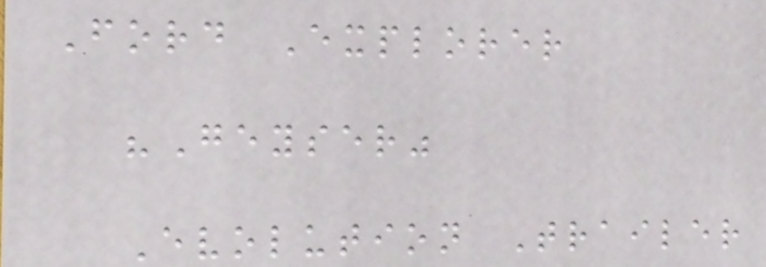Ford Explorer
"Geyser"
Evolution Trailer
